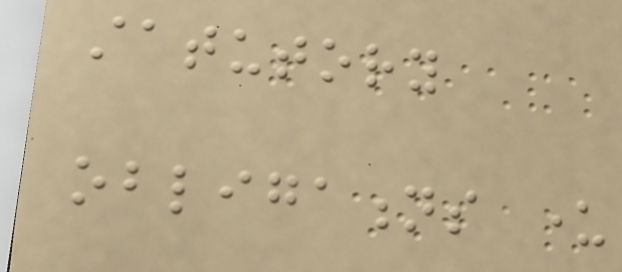statutory
obligations under
